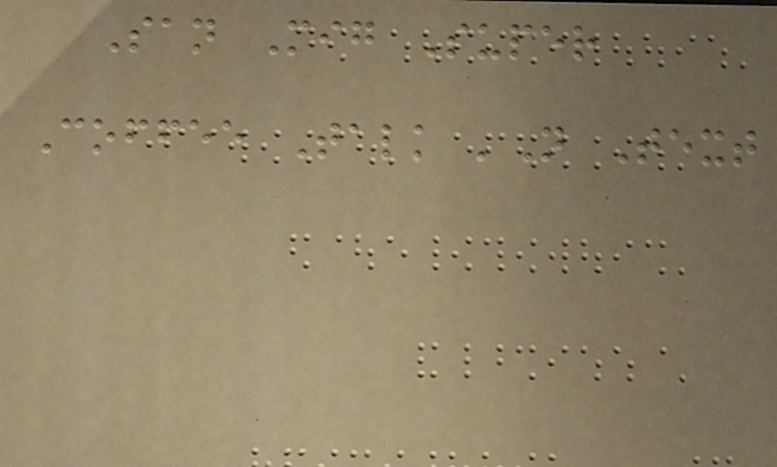San Mig Super
Coffee Talk 'N Text
